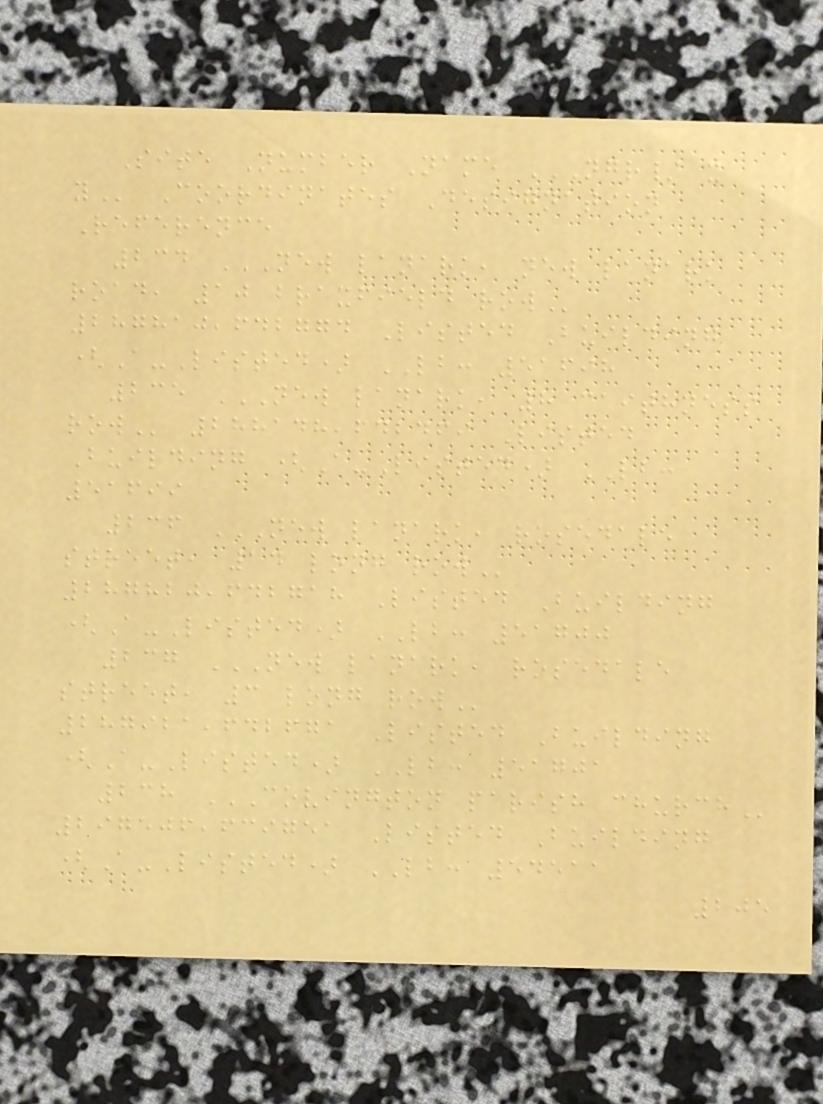Site Number Name NGR/ X
Y Coordinates Designation
Reference
234 NEW LANARK, NEW LANARK
ROAD, 10 BRAXFIELD ROW
287810,642774 Listed Building
(A-Listed) LB: 51698
235 NEW LANARK, 8 CAITHNESS
ROW 288148,642469 Listed
Building (A-Listed) LB:
51699
236 NEW LANARK, ROSEDALE
STREET, 14 LONG ROW
287820,642718 Listed Building
(A-Listed) LB: 51700
237 NEW LANARK, ROSEDALE
STREET, 3 LONG ROW
287921,642671 Listed Building
(A-Listed) LB: 51701
238 COVINGTON PARISH CHURCH
297506,639751 Listed Building
(A-Listed) LB: 54511
205
